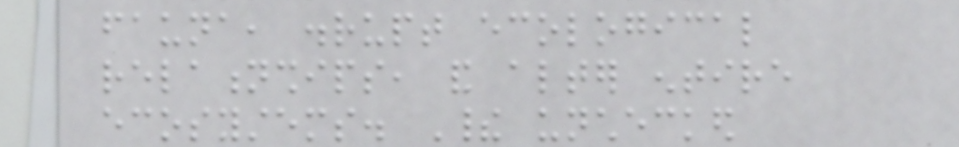fauna, disrupt ecological
relationships, and alter entire
ecosystems. Their unchecked
